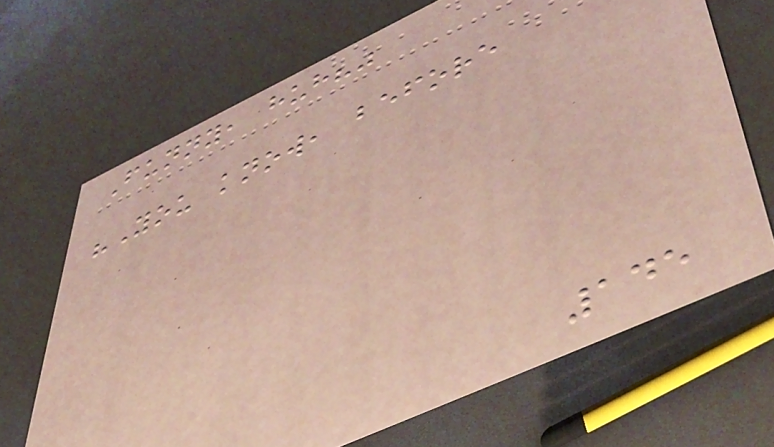Funny, huh?"
"You know, before
145
